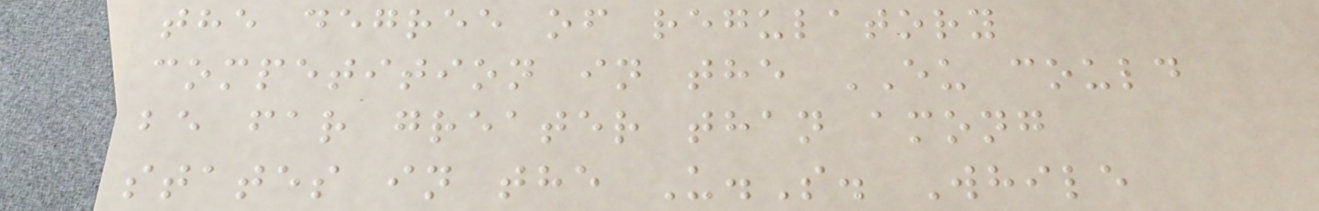the degree of regulatory
competition in the EU could
be far greater than among
states in the U.S. While
